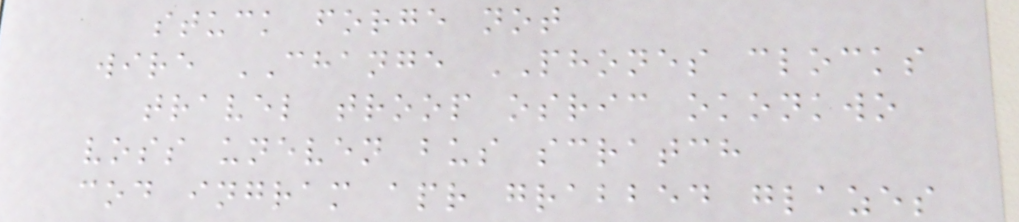stuck forge not
wire CHANGE PHONES clocks
travel troop osric okonkwo
voss uneven bus scratch
cod ingram apr grabbed glazes
